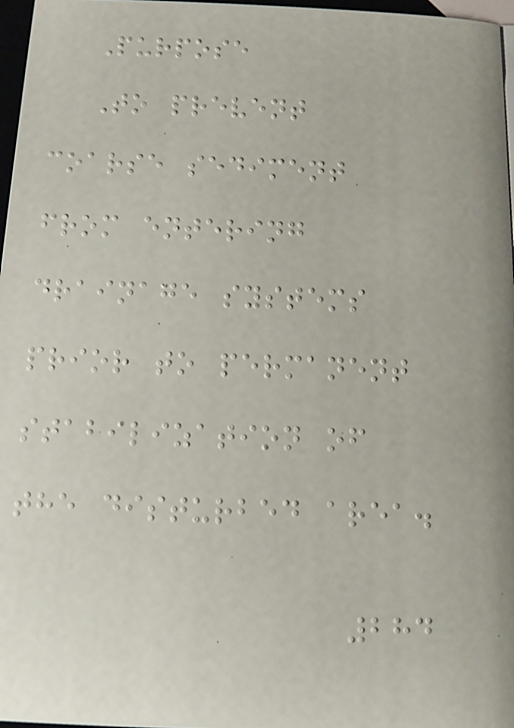Purpose
To prevent
coarse sediment
from entering
drainage systems
prior to permanent
stabilization of
the disturbed area.
284
